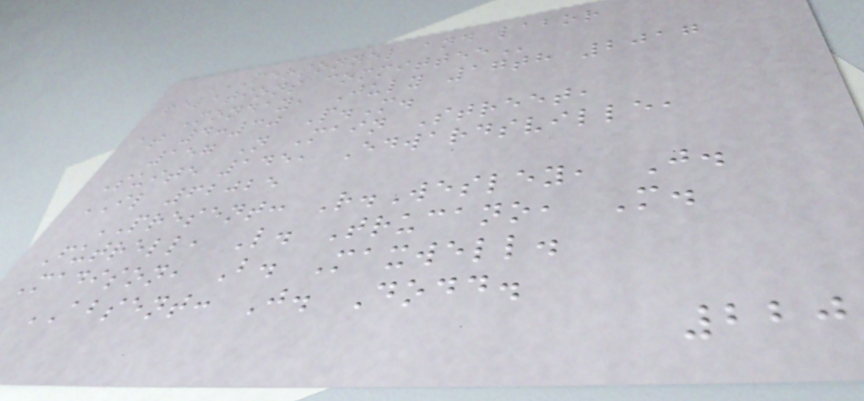PERSONNEL AND LABOR
RELATIONS COMMITTEE
Monday, July 17th 2017
at 4:30 P.M.
157 N Main Street,
Suite 145, Edwardsville,
IL 62025
PRESENT: R.Wesley, J.
Futrell, L. Trucano, M.
Madison, B. Maxwell.
ABSENT: J. Dodd.
220
